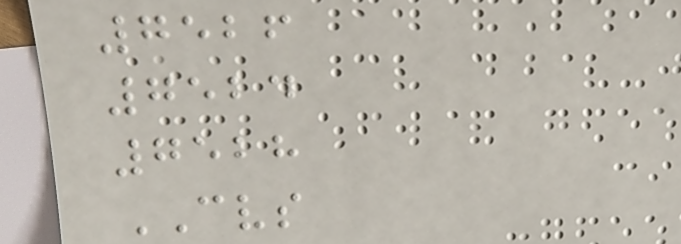7526
7524
7528
CVS
